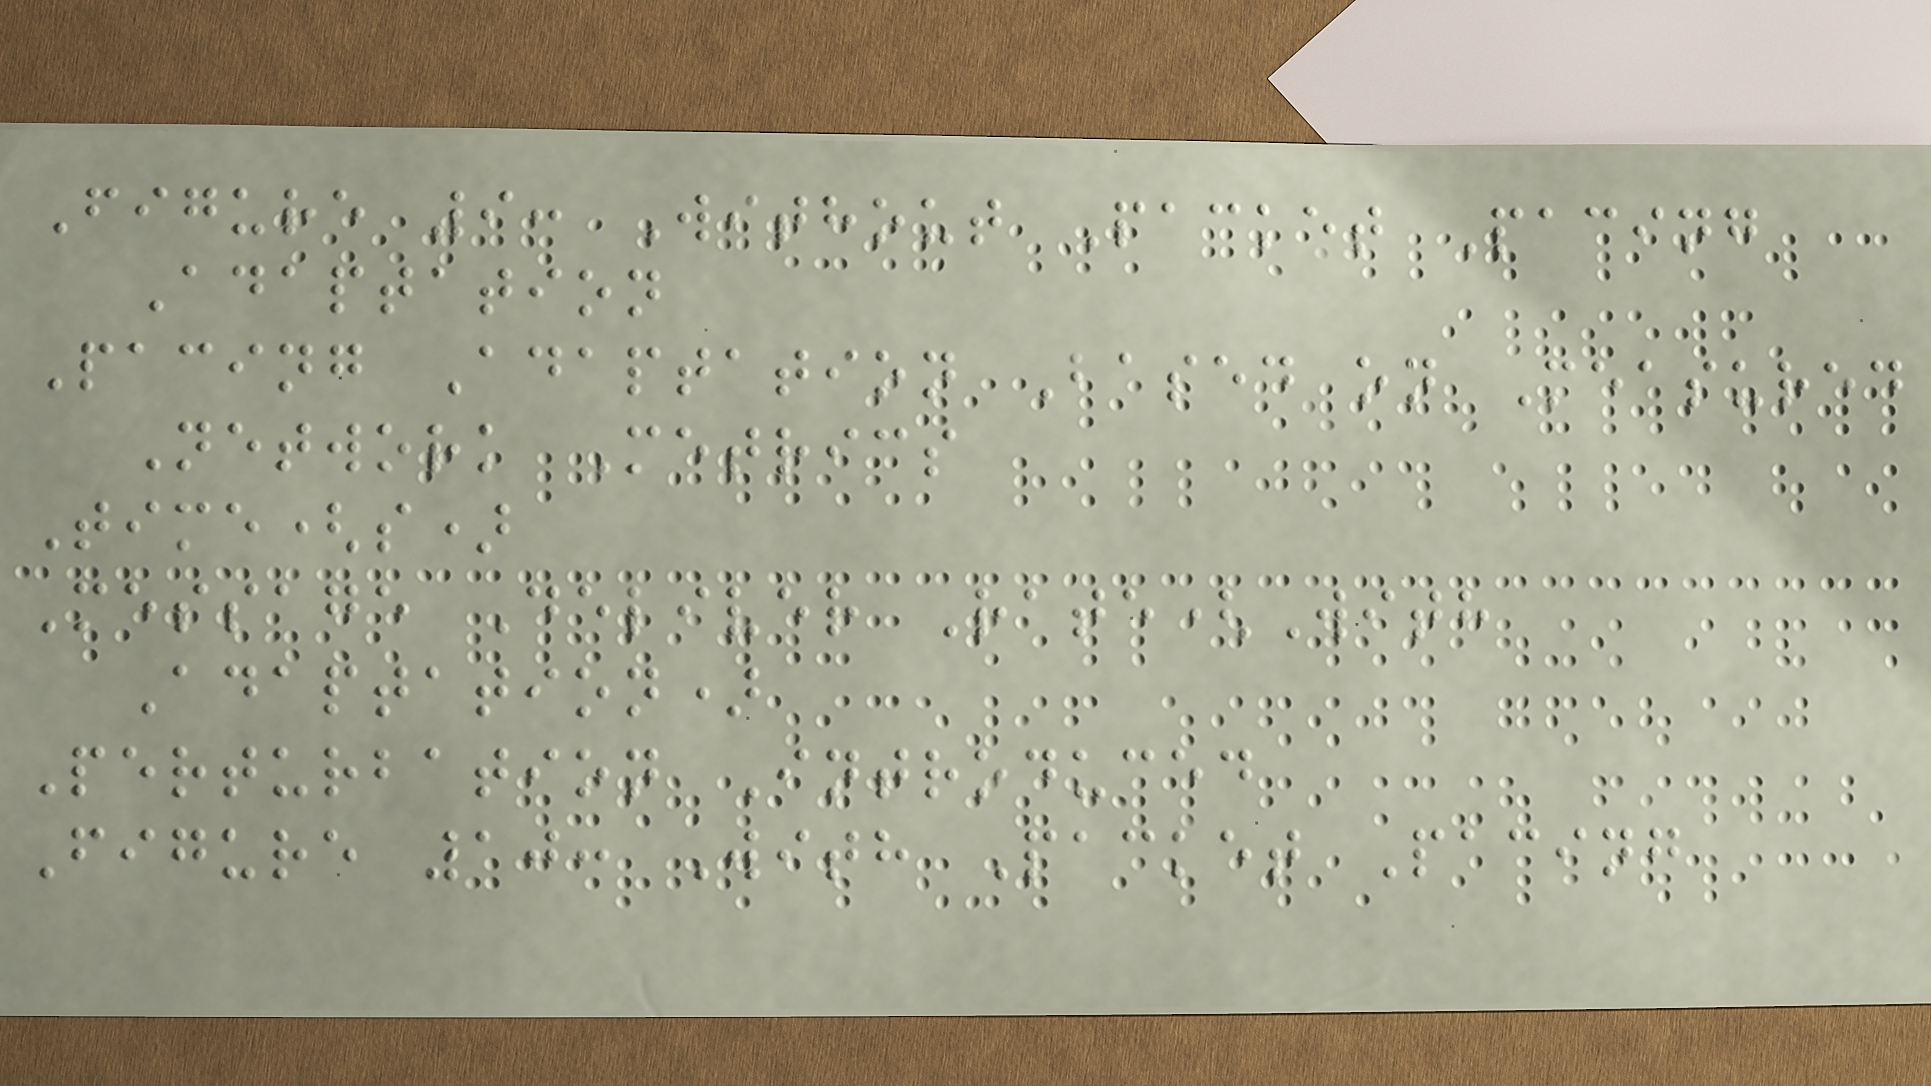Figure 9: Without Packet Pacing
Adaptation
Pacing Adaptation Based on Measured
Network Metrics
Time(s)
Message Deliver Rate(With
Adaptation)
Perturbation Introduced
Figure 10: With Packet Pacing
